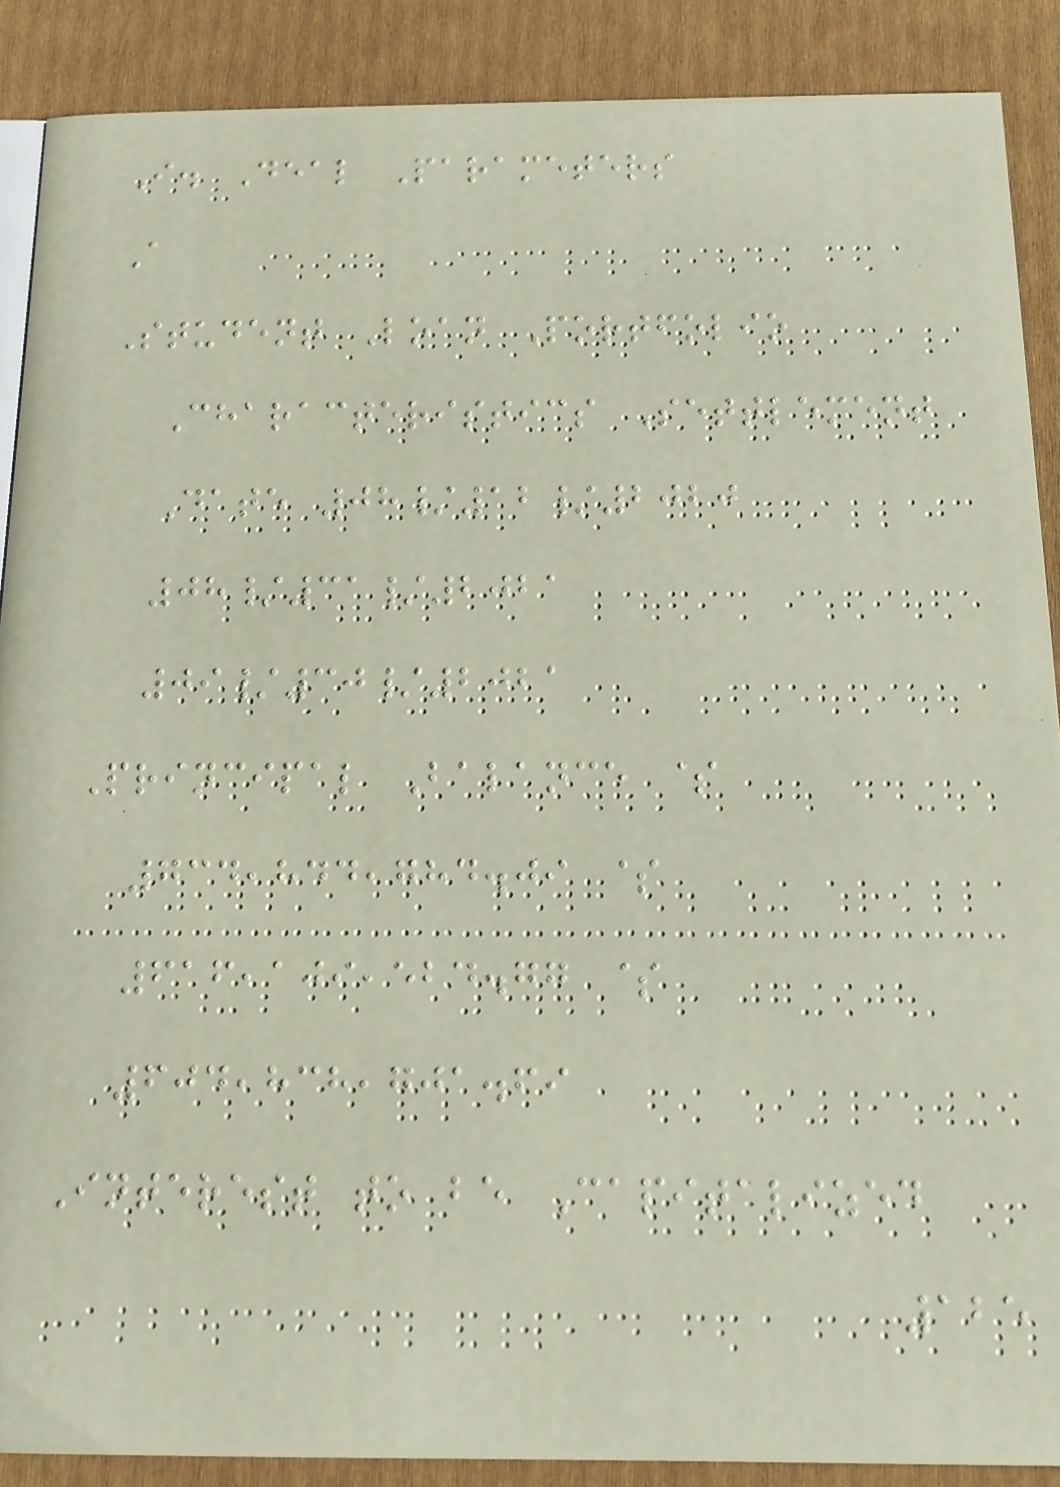I. Deal Parameters
A
Student Loan Portfolio
Characteristics Settlement
Date 08/12/2020
08/31/2021
09/30/2021
Principal Balance $
734,844,784.09 $
616,109,524.77 $
604,838,701.69
Interest to be Capitalized
125
